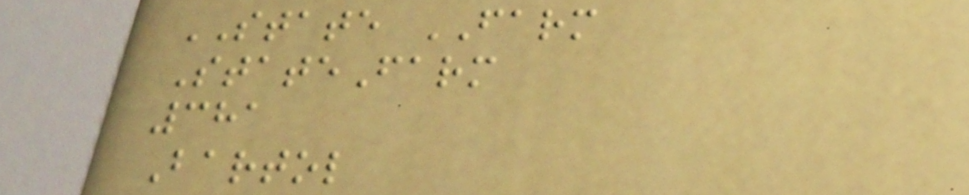STATE FARM
StateFarm
381
Bartol
